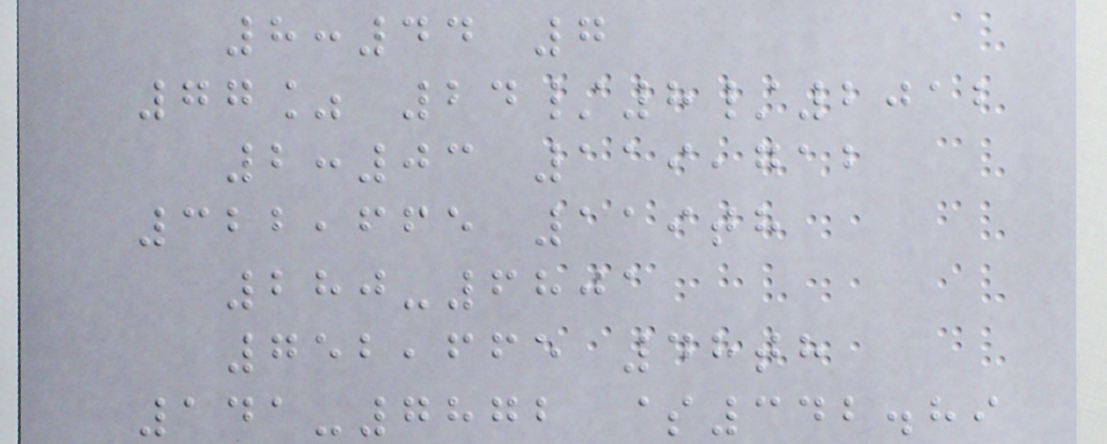8:44 7
77% 24/8/2012
2:03 119,712
322,665 119th
280-6801
752,665 48th
141-7872 $342.89
